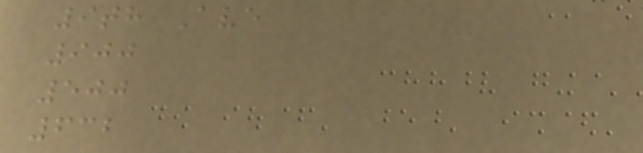9th Ave
900
500
632
